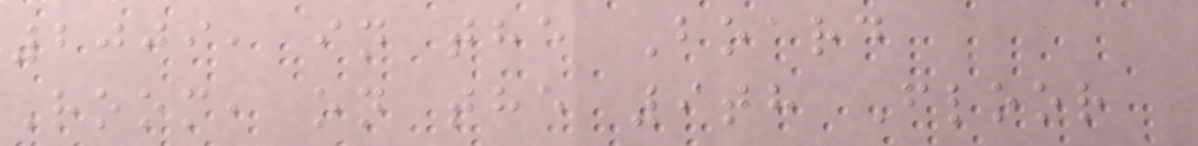2009, in the Board
Room, on the 9th Floor
